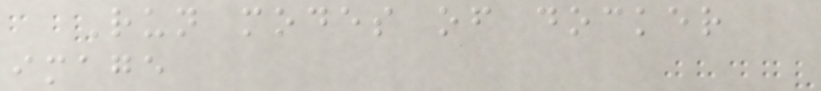Run modes of docker
image
